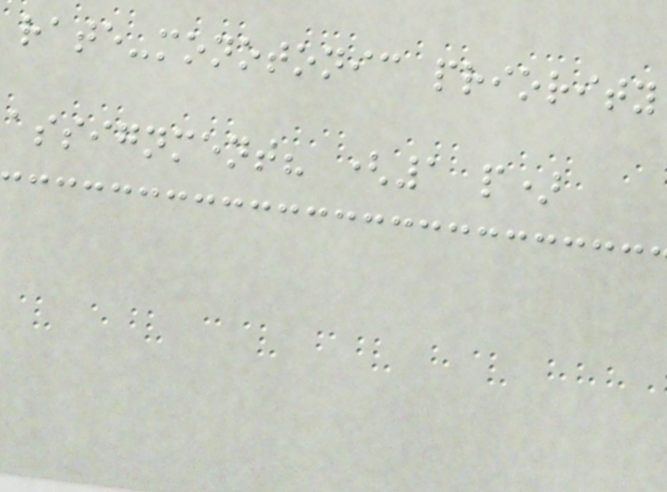rate-monotonic priority
assignment? (1 p)
